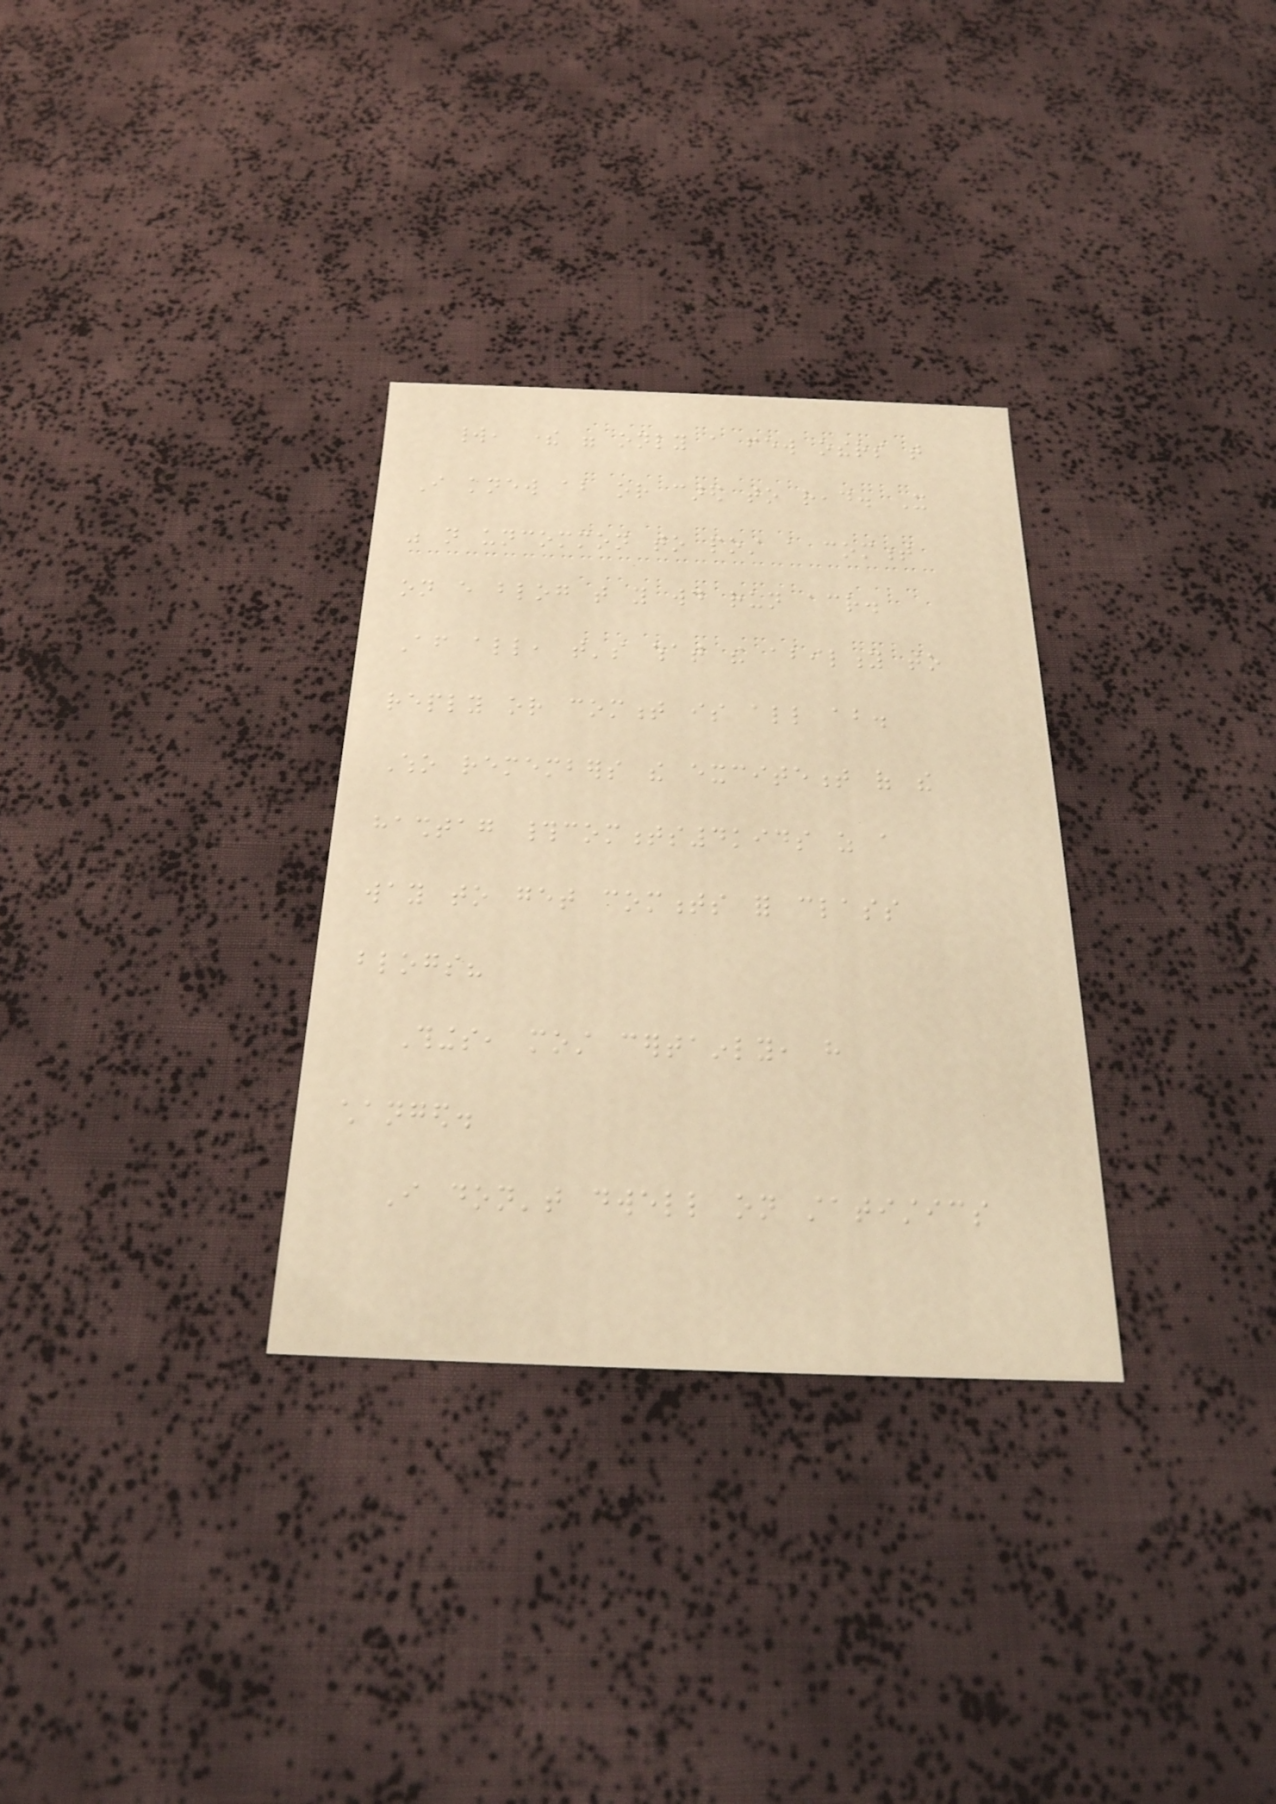world, there were only a few others that
I knew about or cared to read. It
was not uncommon to post a comment
on every blog that you would run across.
After all, that's what the ability to
reply or comment is all about.
Who remembers the excitement of the
hashtag #comments4kids as a
way to get comments for class
blogs?
Things, most certainly, have
changed.
I don't dwell on statistics
